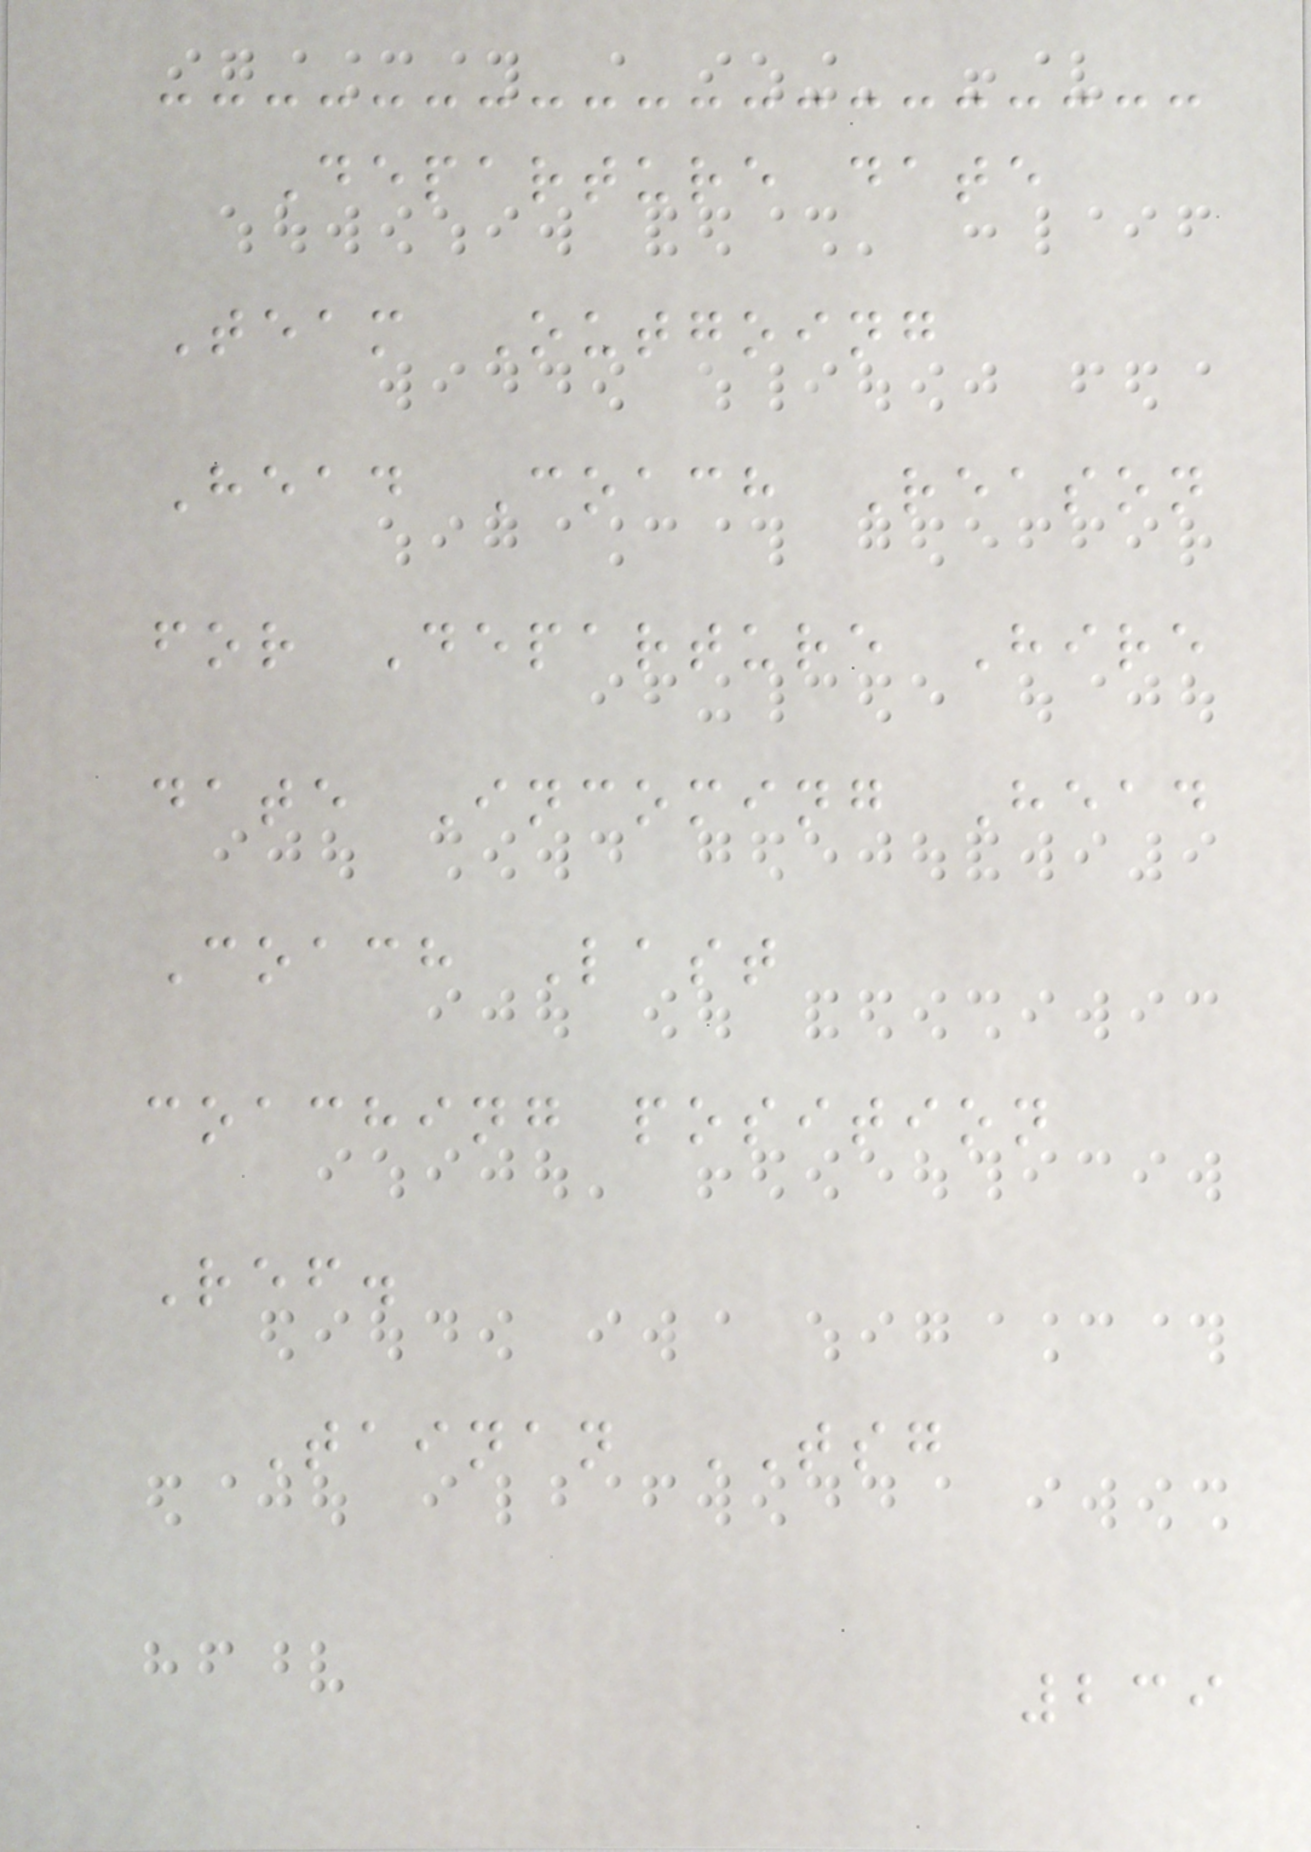Departure date
Team Outgoing
Head Coach Reason
for Departure Hire
date Incoming Head
Coach Last
coaching position
Ref.
Tainan TSG
239
